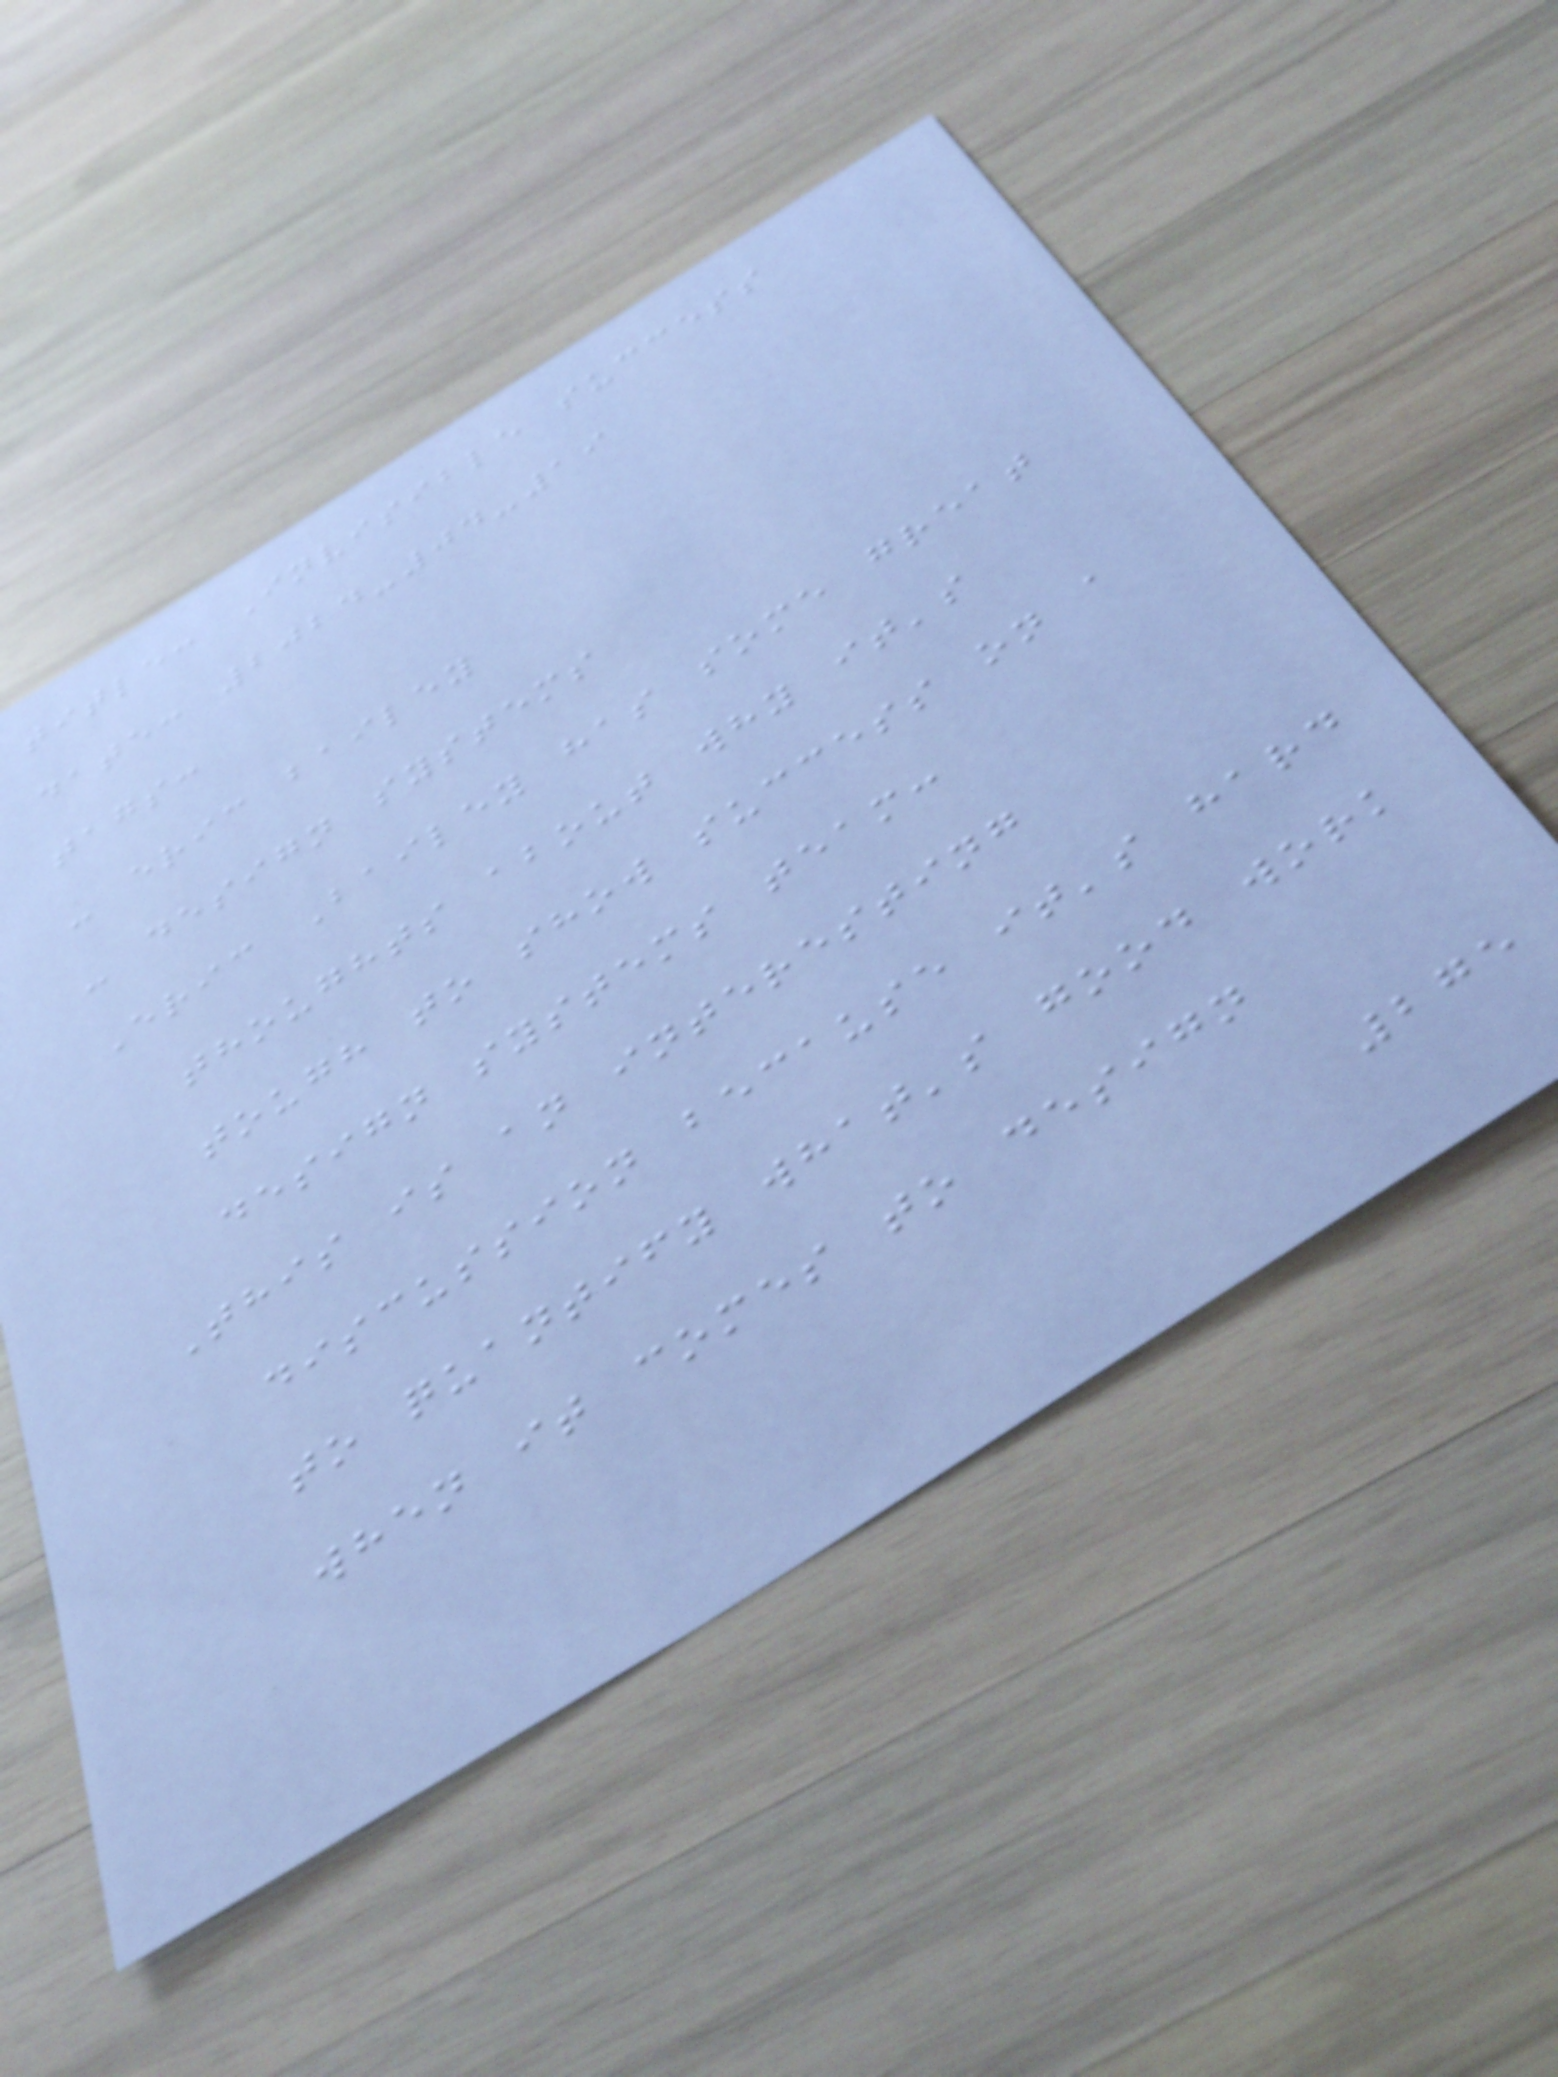title: Invisible success
date: 2024-04-19
tags:
- eric bailey
- design systems
Eric Bailey has some great
thoughts about why it's
tough to show success on a
design systems team:
This is an interesting
discussion because it's hard
to quantify what's good work
when it comes to design
275
